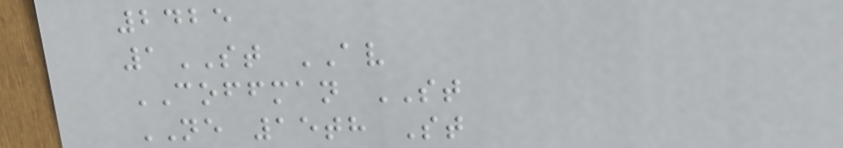2425
1ST AV
COFFMAN ST
NE 15th St
